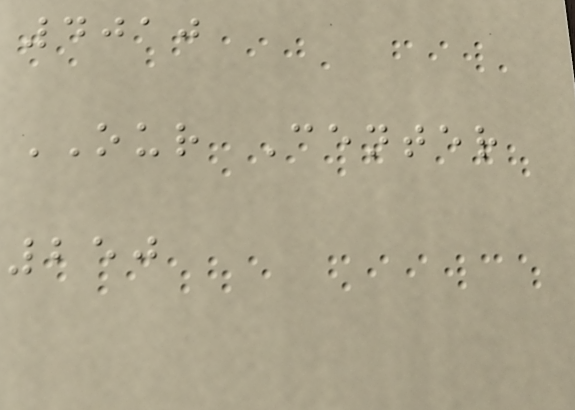4010
OUR Center
250
